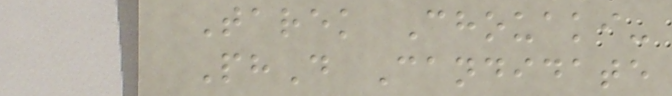Tarek Chouaki-
PhD Candidate
